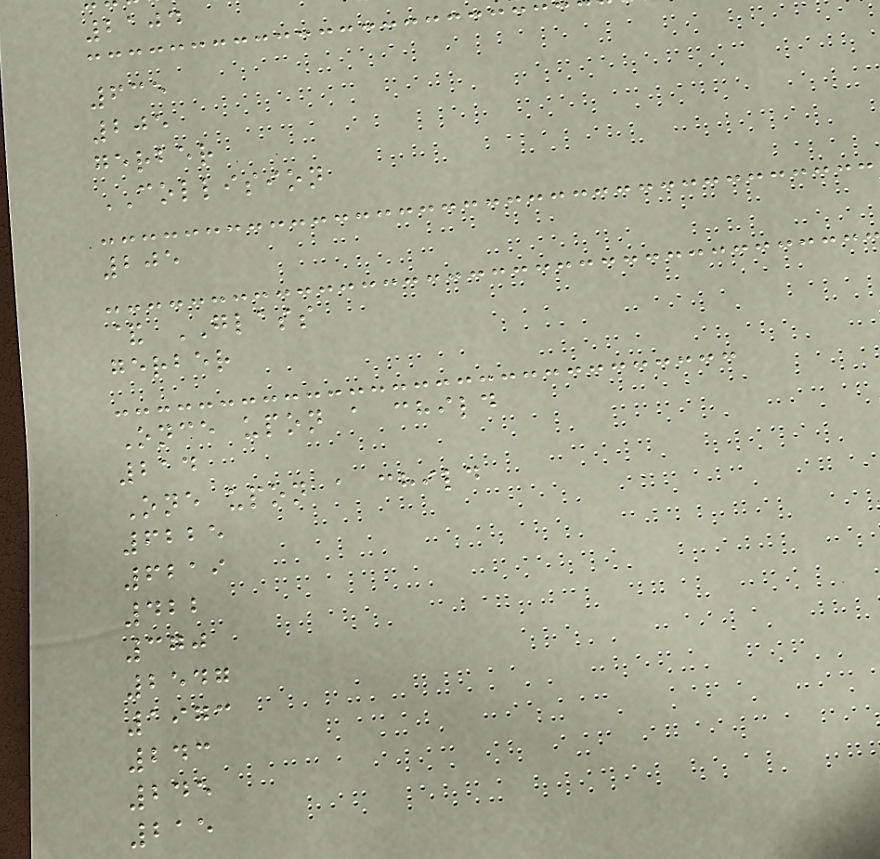2104
635
205
gerber
COLLISION
205
& GLASS
gerber
Once upon a child
214
One upon a child
6225
6219
422
370
2547
1973
243
245
215
